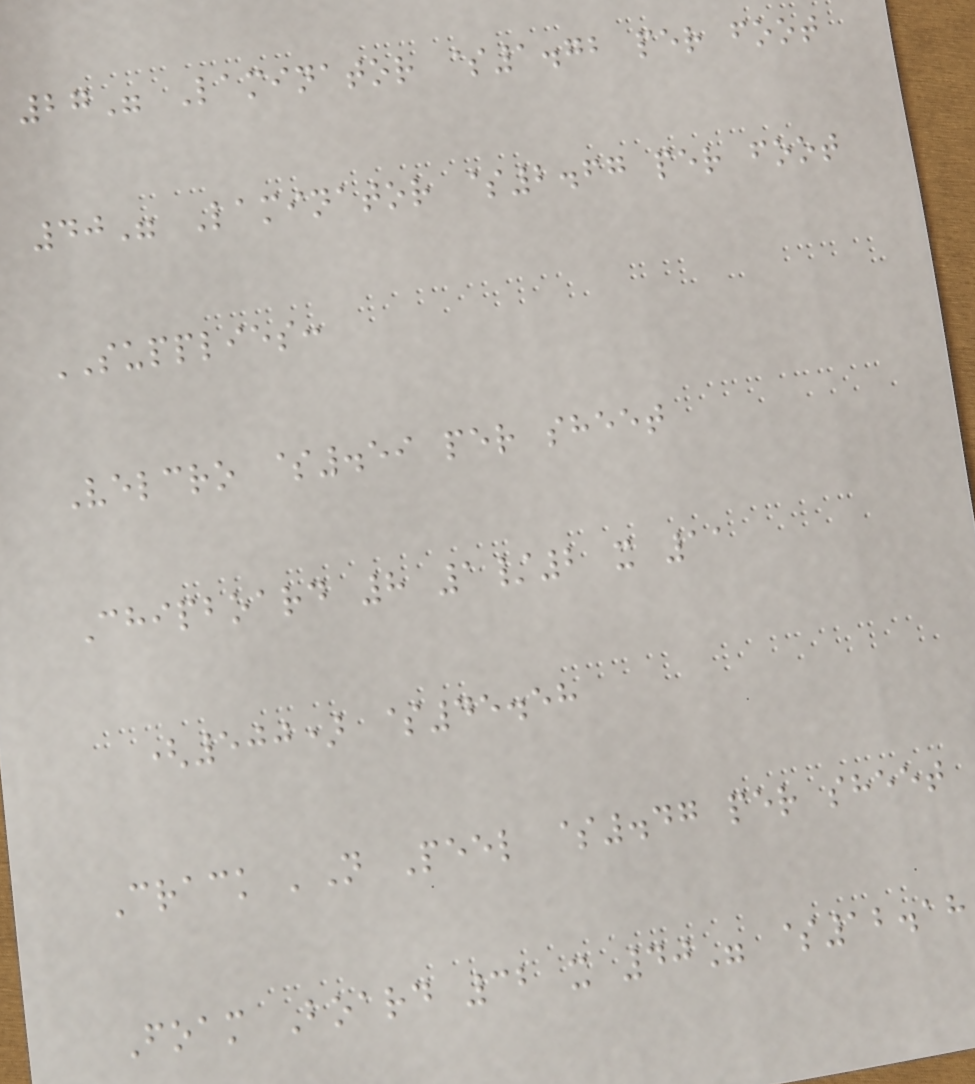27" Laminator $1.72 per foot
40" Laminator $2.67 per foot
SUPPLIES:
Velcro $.59 per sheet
Chipboard 8 1/2 x 11
(500) $45.58
Crack 'N Peel $.47 per sheet
Foam Board 32 x 40" $12.18
